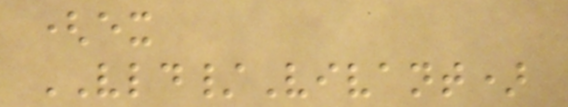(ex
VLD/Vivant)
